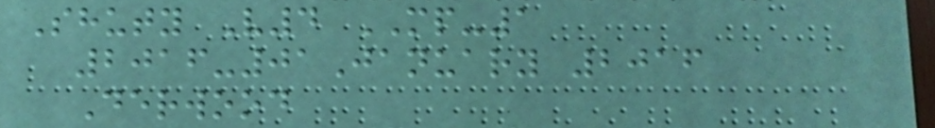Shuty V4 MP-1
2016-01January 2016
Derwood
